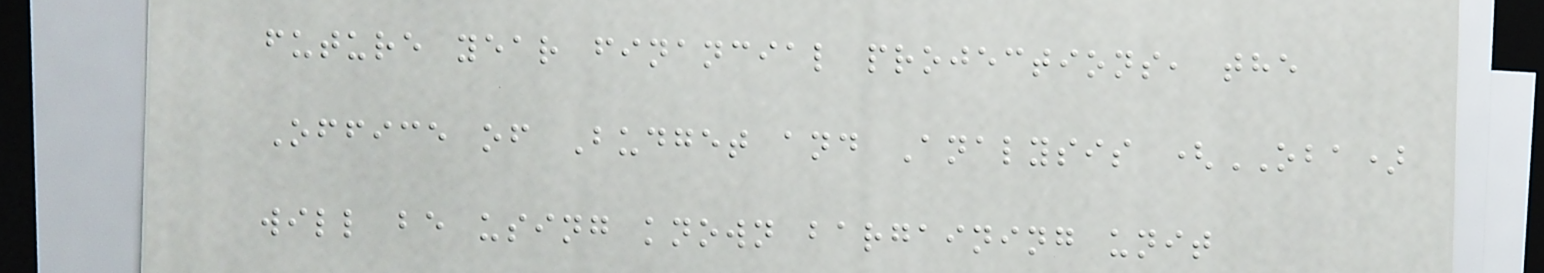future year financial projections, the
Office of Budget and Analysis (OBA)
will be using known bargaining unit
